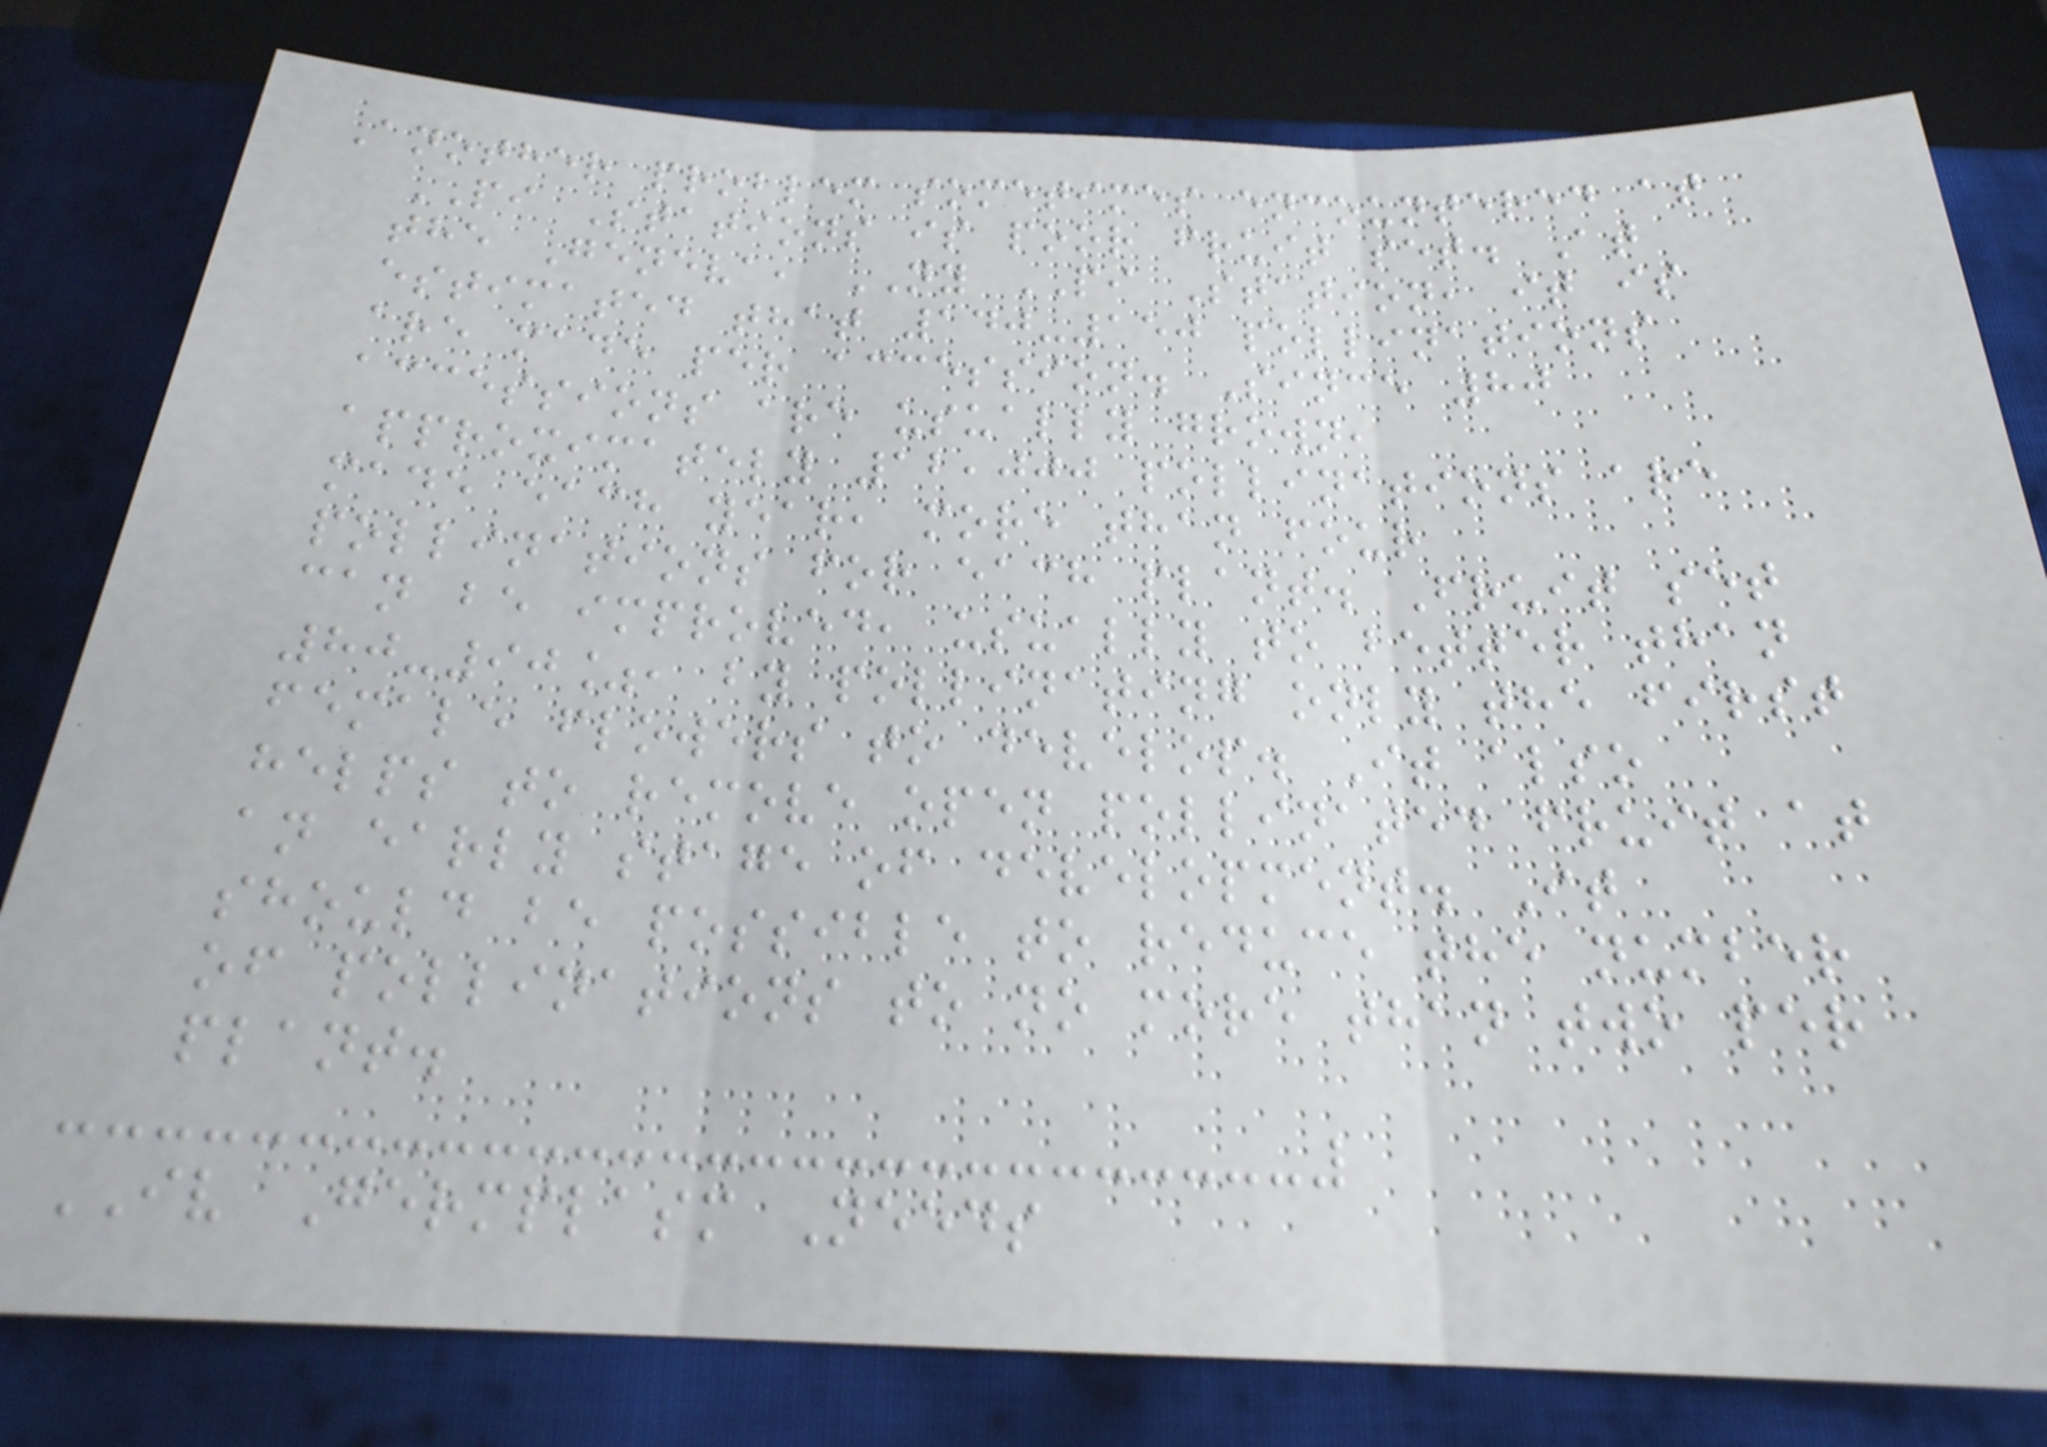Another problem sometimes encountered at
PI Stations is poor fruit set. At
the Geneva, NY PI Station, it is
estimated that 140-150 pollinations
are made per accession. Since 80
accessions are usually grown,
approximately 12,000 pollinations are
made each year, more than four
pollinations for each plant. Fruit set
can be improved, usually to better than
80-90%, by pollinating only the first
female flowers to develop. It also
helps to remove open pollinated fruit at
an early stage of development. It
should be possible to reduce the number
of pollinations to no more than two per
plant.
IV Germplasm Needs
